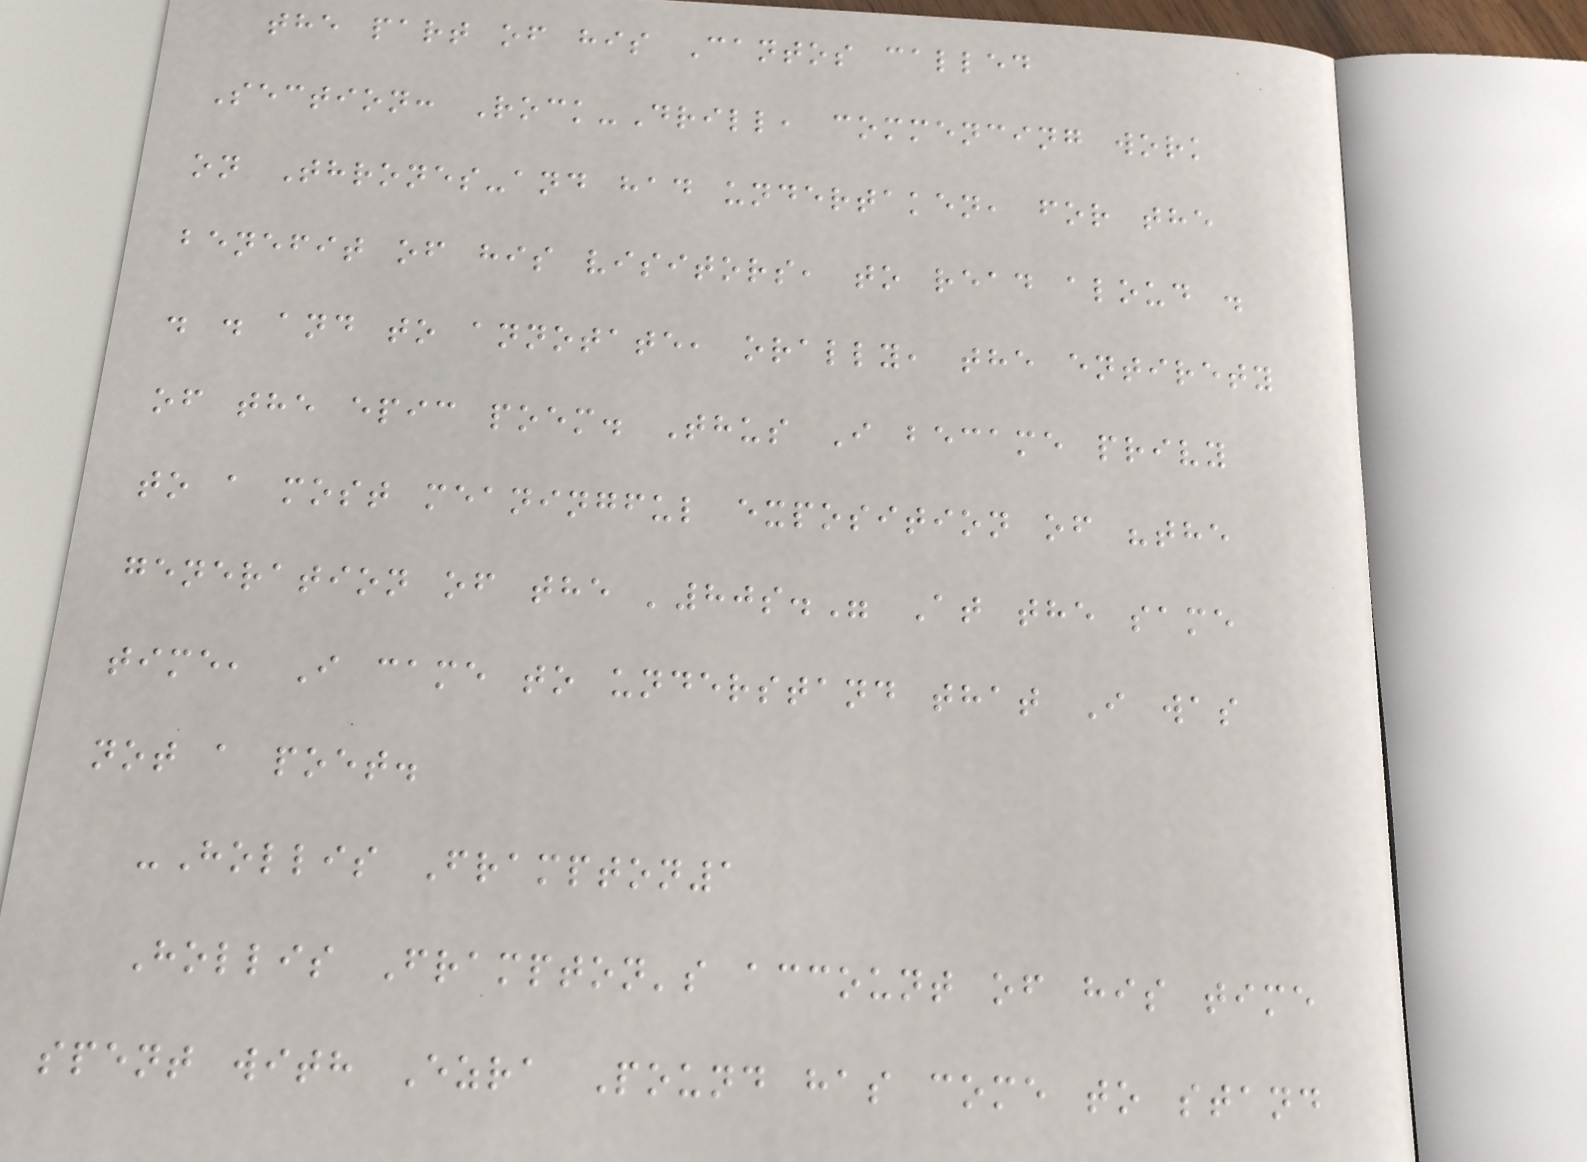the part of his Cantos called
Section: Rock-Drill, commencing work
on Thrones-and had undertaken, for the
benefit of his visitors, to read aloud .
. . and to annotate, orally, the entirety
of the epic poem. Thus I became privy
to a most meaningful exposition of "the
generation of the '80s." At the same
time, I came to understand that I was
not a poet.
-Hollis Frampton1
Hollis Frampton's account of his time
spent with Ezra Pound has come to stand
